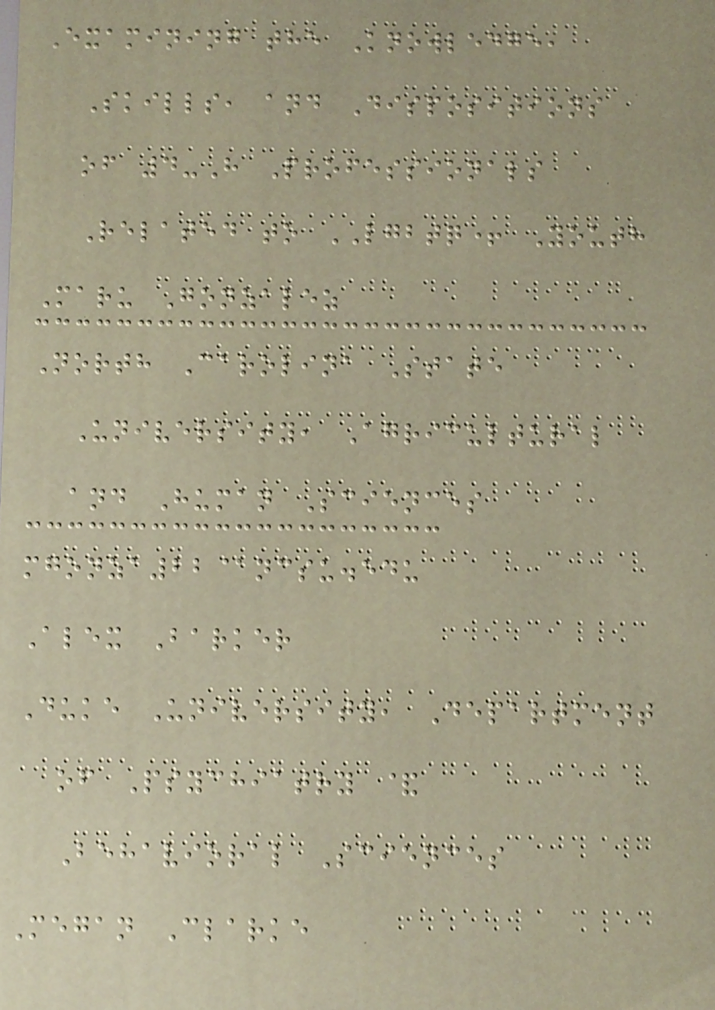Examining the Knowledge,
Skills, and Dispositions
of 4-H Professionals
Related to LGBTQ+ Youth
Maru Gonzalez
North Carolina State
University, Agricultural
and Human Sciences
mgonza22@ncsu.edu
Alex Barker
Duke University, Department
of Psychiatry &
Behavioral Sciences
Megan Clarke
